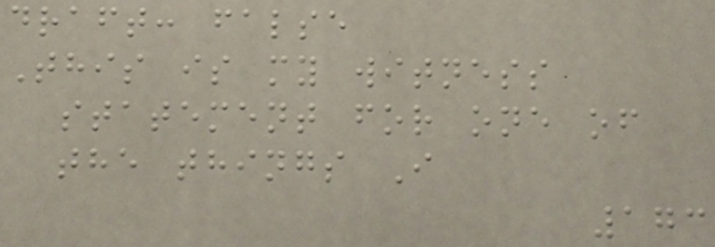draft: false
This is my witness
statement for one of
the things I
173
